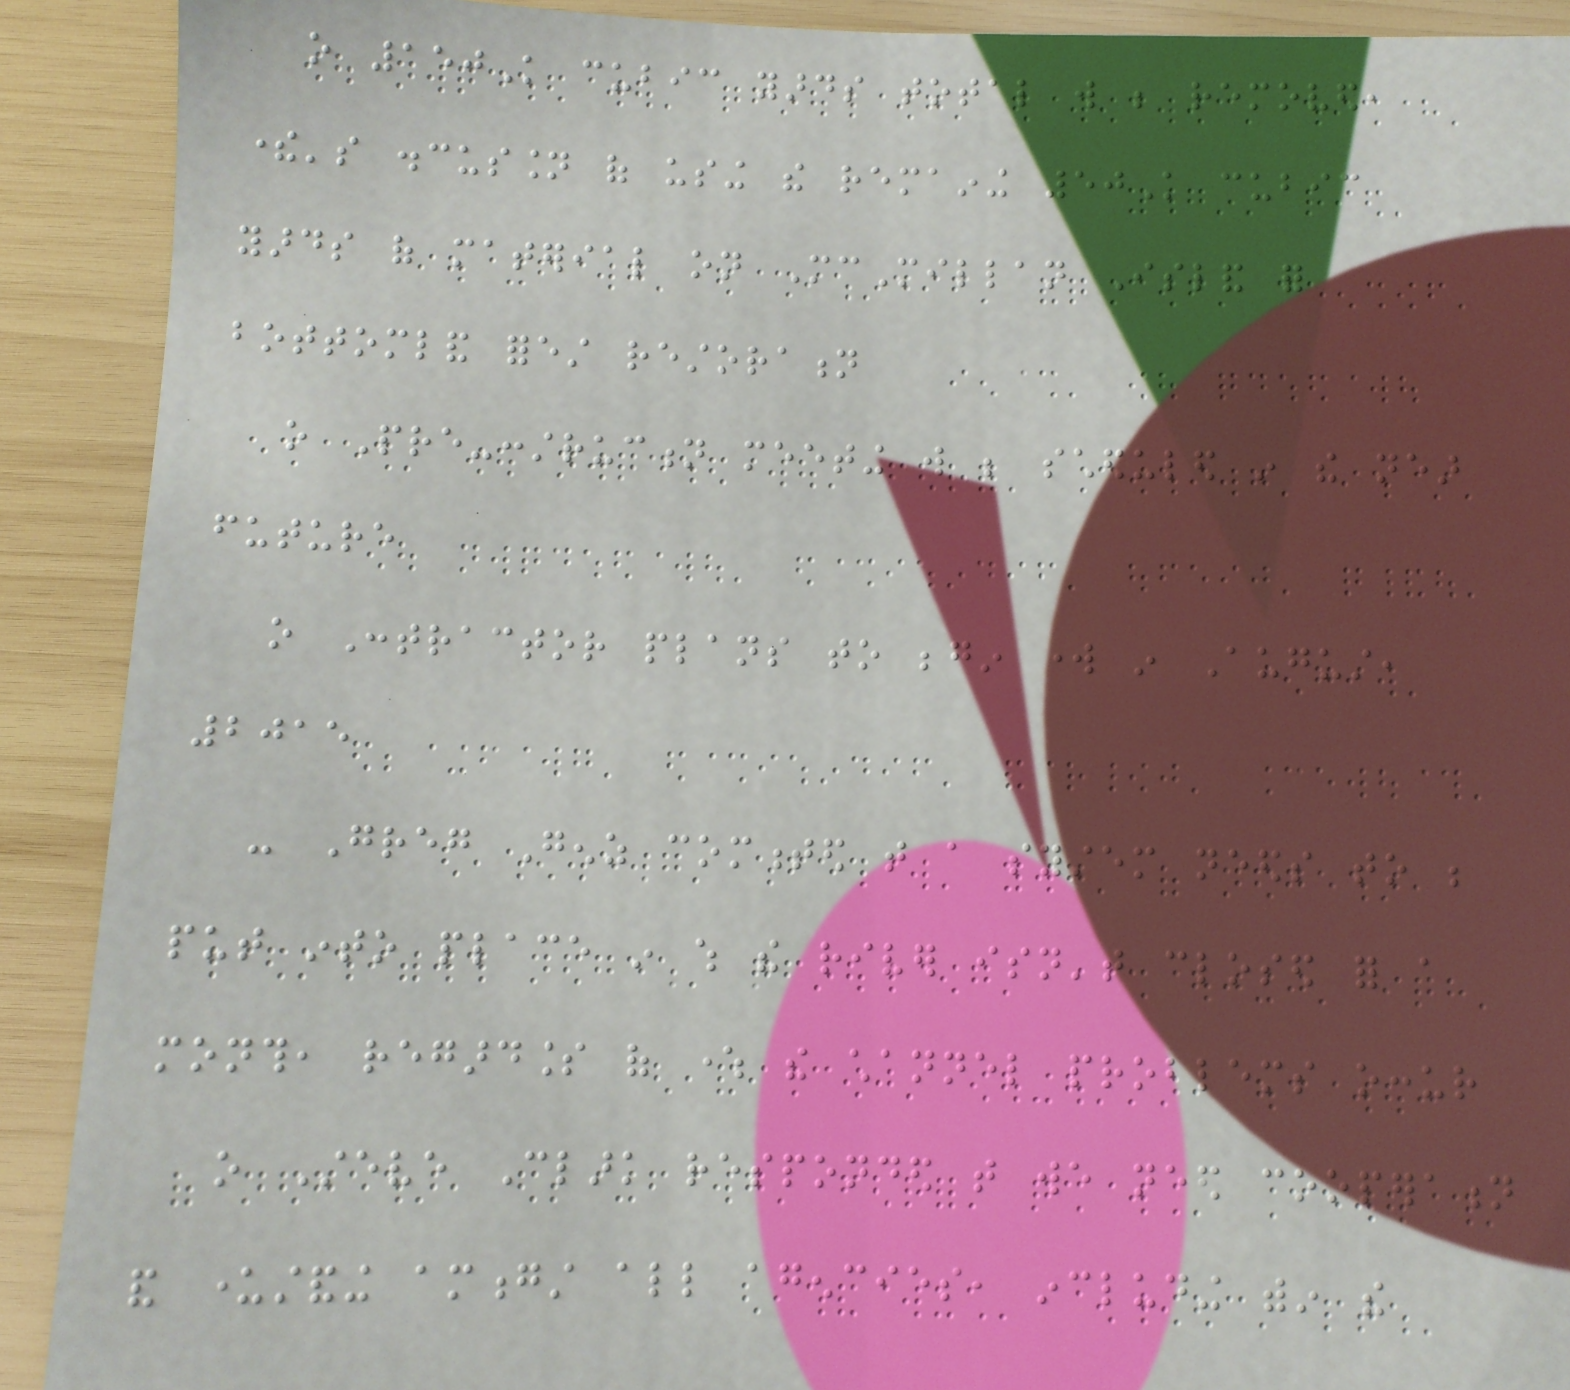o 150K cubic yards total will be removed,
there's discussion of using the remaining 50K cubic
yards of material on McMillan Island for
bottomland forest restoration
o Pre-construction meeting will be scheduled in the near
future
o Contractor plans to begin work in August,
2015
- Greg Genz commented that a system needs to be
put into place in which the river isn't closed for a
month, regardless of where the channel problems occur
o Steve Clark responded that we need cooperation
and understanding amongst all agencies, including within the
